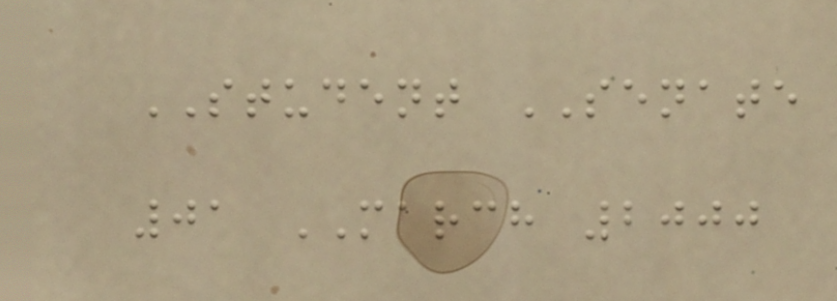STUDENT SENATE
01 MARCH 2000
